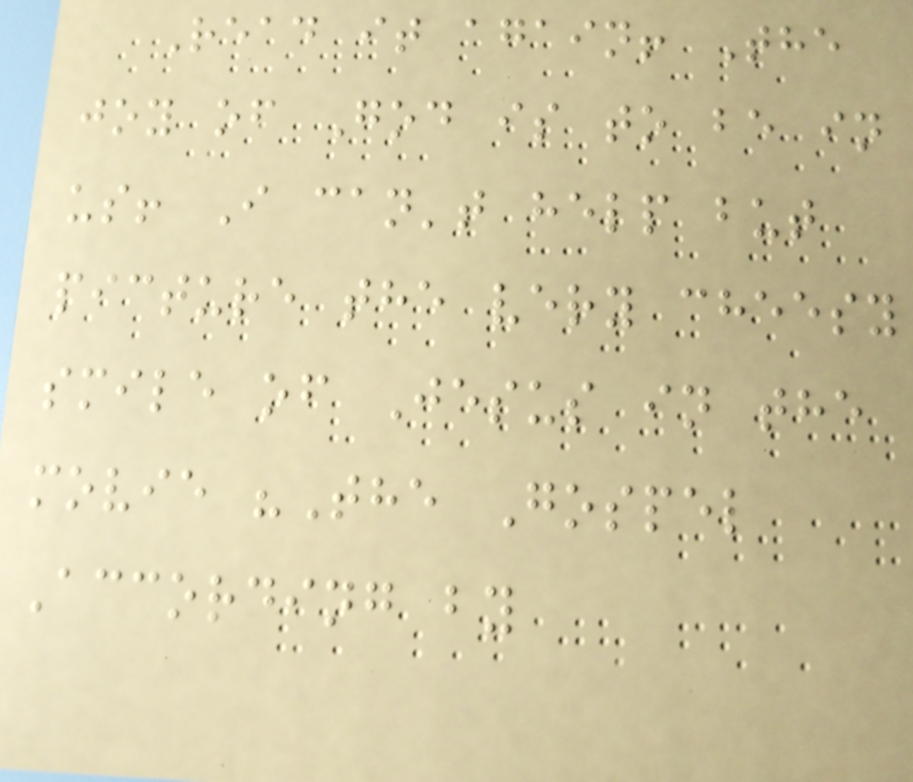Read it again! The
joy of God is to be in
us! I can't help but
picture the very cheesy
smile of Jesus in the
movie "The Gospel
According by
